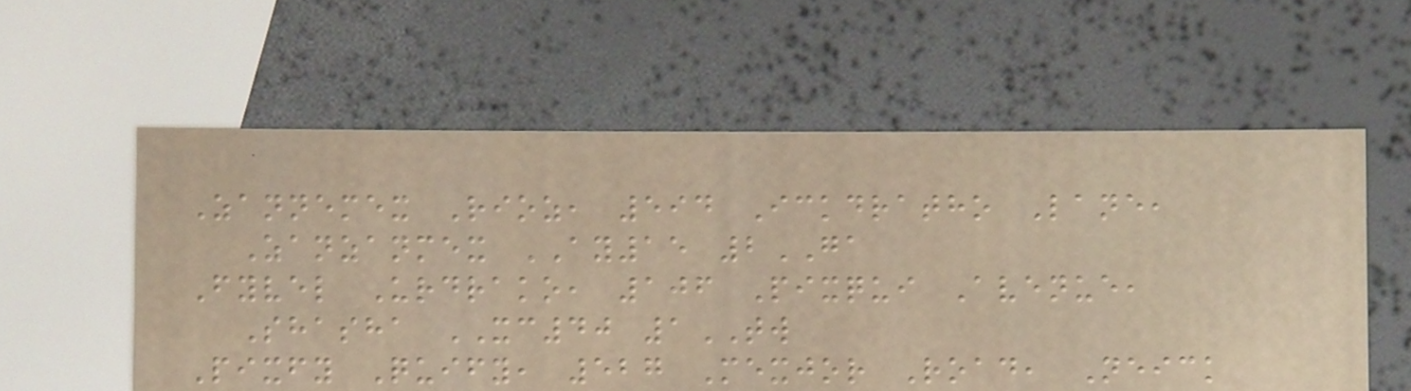Zannemex Rioz, 594 Ickdratho Lane,
Zanzanmex AY15 2GA
Fyvel Urdrako, 106 Pixqui Avenue,
Shasha XC40 1TW
Pixfy Quify, 527 Mexjor Road, Neick
